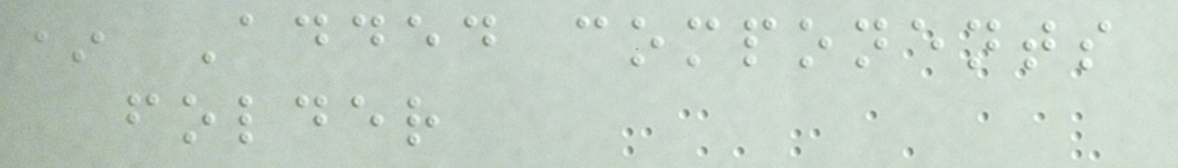* Added components
folder
